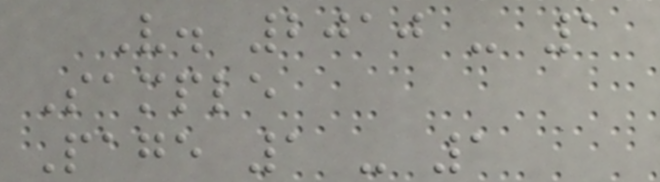V. 2010 - 1
Sample
Page 1 - 1
